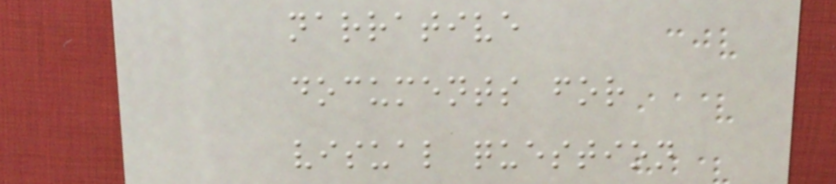narrative
documents for
visual question
